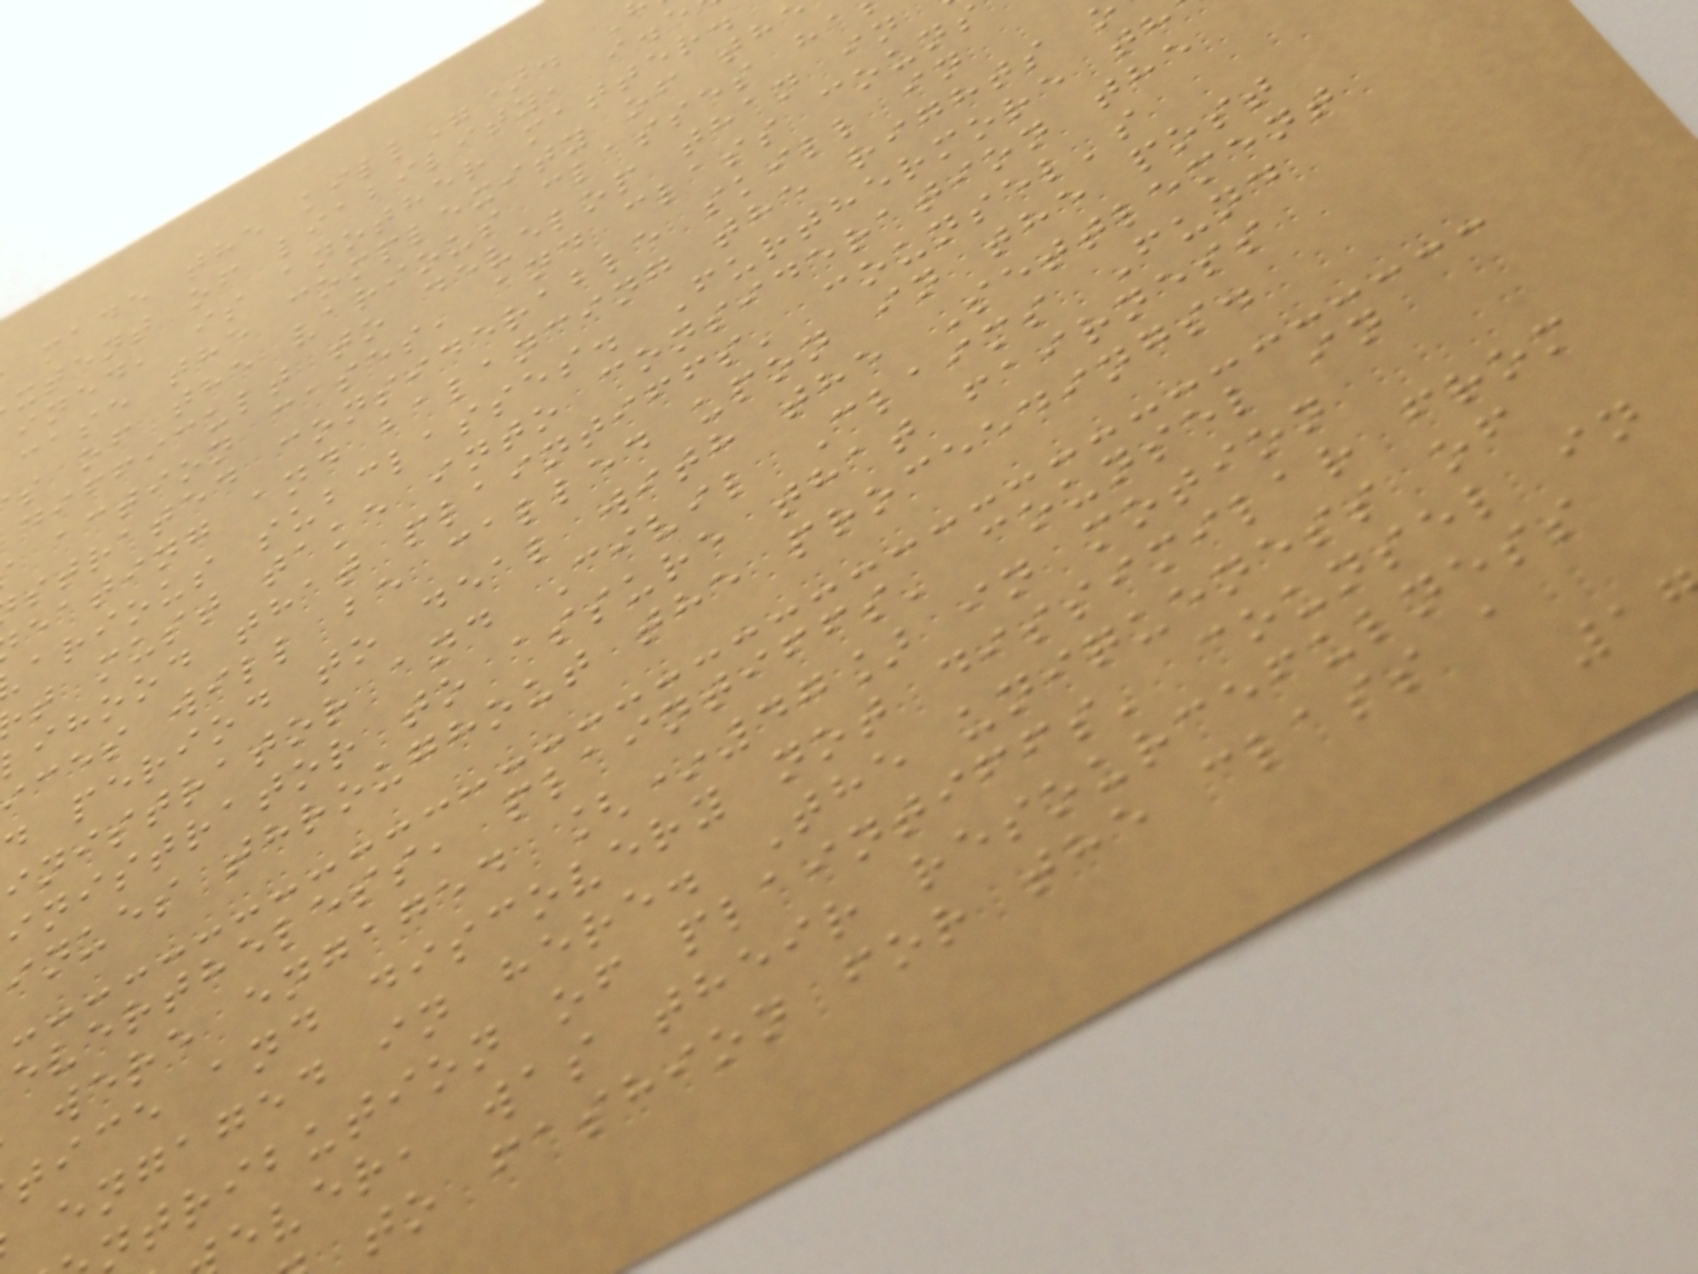made the kill").
xtent of liability, i.e
ined, is another matter.
case the complexity of th
s of the various classes ha
difficult to develop than in
action cases, and class couns
strated considerable skill in
eating and balancing the rights
arious subclasses. Furthermore th
t must take into consideration the
ihood that plaintiffs' counsel's
ices will be called upon in the post
d period to deal with the Settlement
inistrator and Civil Claims Fund
inistrator to assure that fairness
inues throughout the proceedings.
evertheless, plaintiffs' counsel in
were engaged [*47] in motion
tice and discovery not dissimilar from
engaged in here. The uniqueness of
tribution of plaintiffs' counsel in
ever, was their resourcefulness
to fashion for the class a
